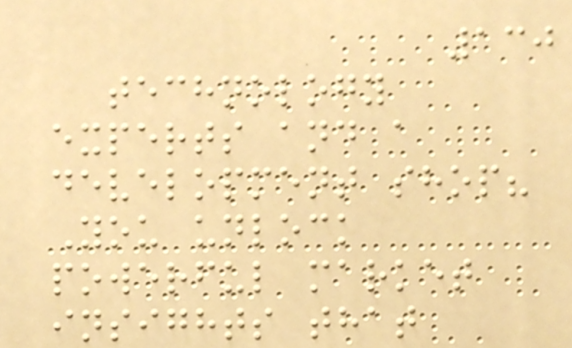130
technology
experts and a
development shop?
You unlock
powerful market
insights that
